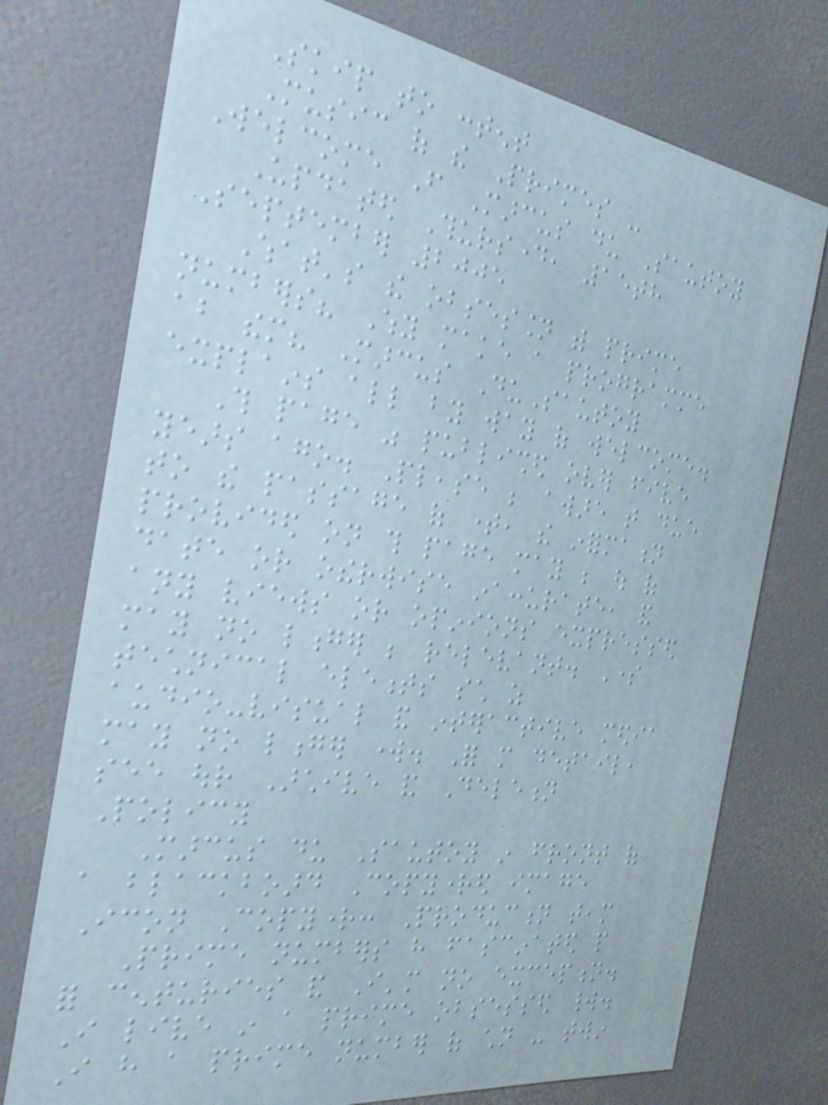Skip to content
Music of the Primes -
Welcome From Marcus du Sautoy
Updated Thursday, 15th
September 2005
What's the obsession with prime
numbers? Why make a programme
about them? Marcus DuSautoy
explains all by way of welcome.
This page was published over five
years ago. Please be aware that due
to the passage of time, the information
provided on this page may be out of
date or otherwise inaccurate, and
any views or opinions expressed
may no longer be relevant. Some
technical elements such as
audio-visual and interactive media
may no longer work. For more detail,
see our Archive and Deletion
Policy
Marcus du Sautoy in front of
a blackboard Copyrighted image
Icon Copyright: Production team
Prime numbers have fascinated people
for centuries and I'm no exception.
I live in a prime obsessed world.
I have a prime number of children - twin
